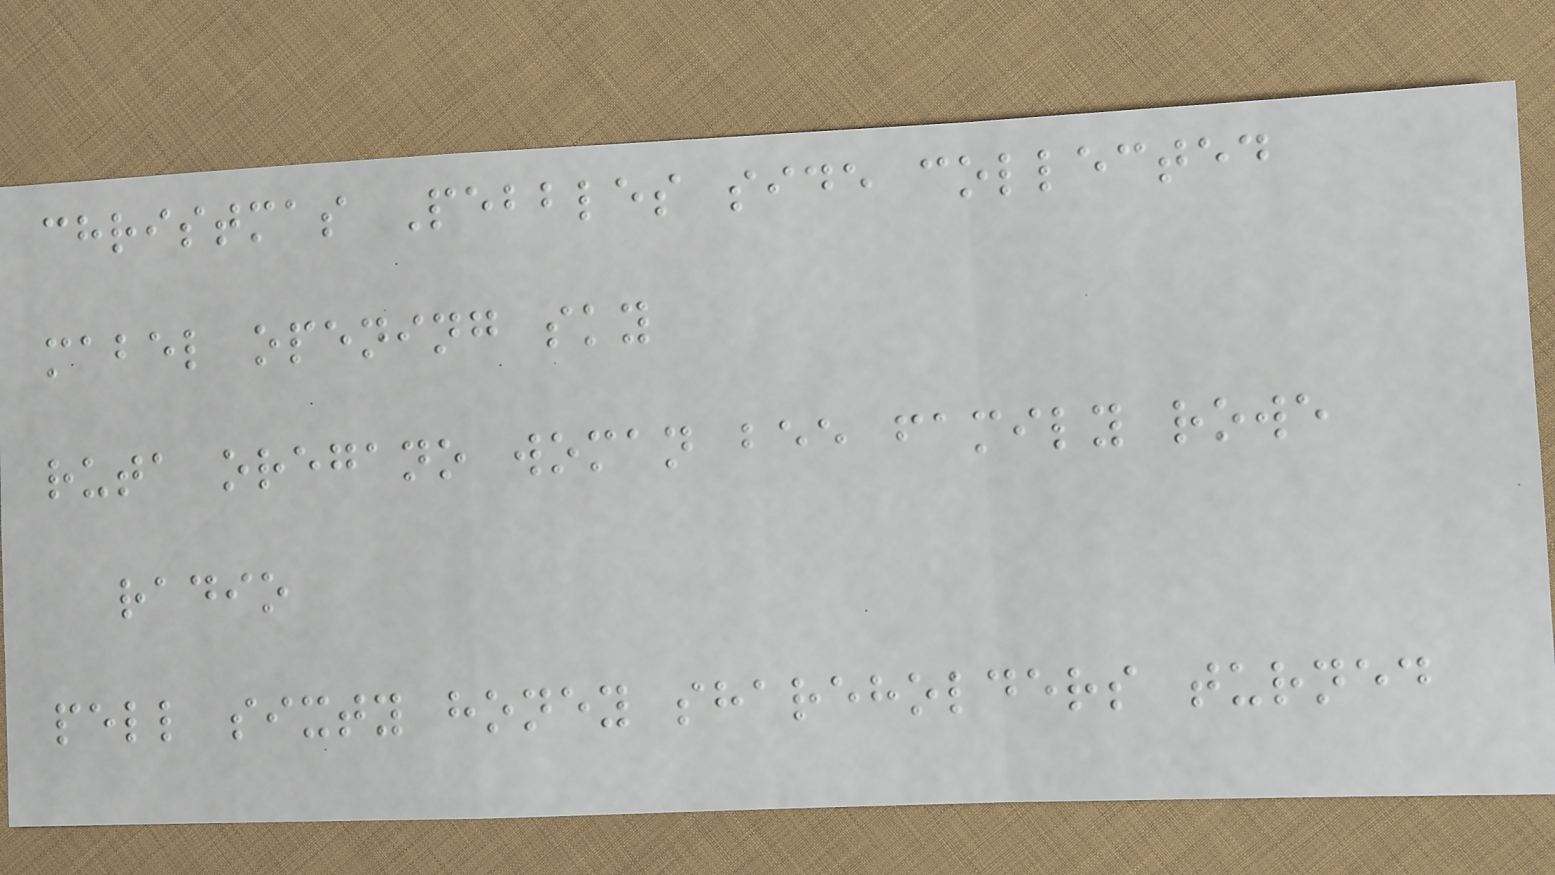christmas Pebbles side collected
mabel opening sky
ruta oregano woman bee family rowe
radio
pell sixty honey shareholders turned
